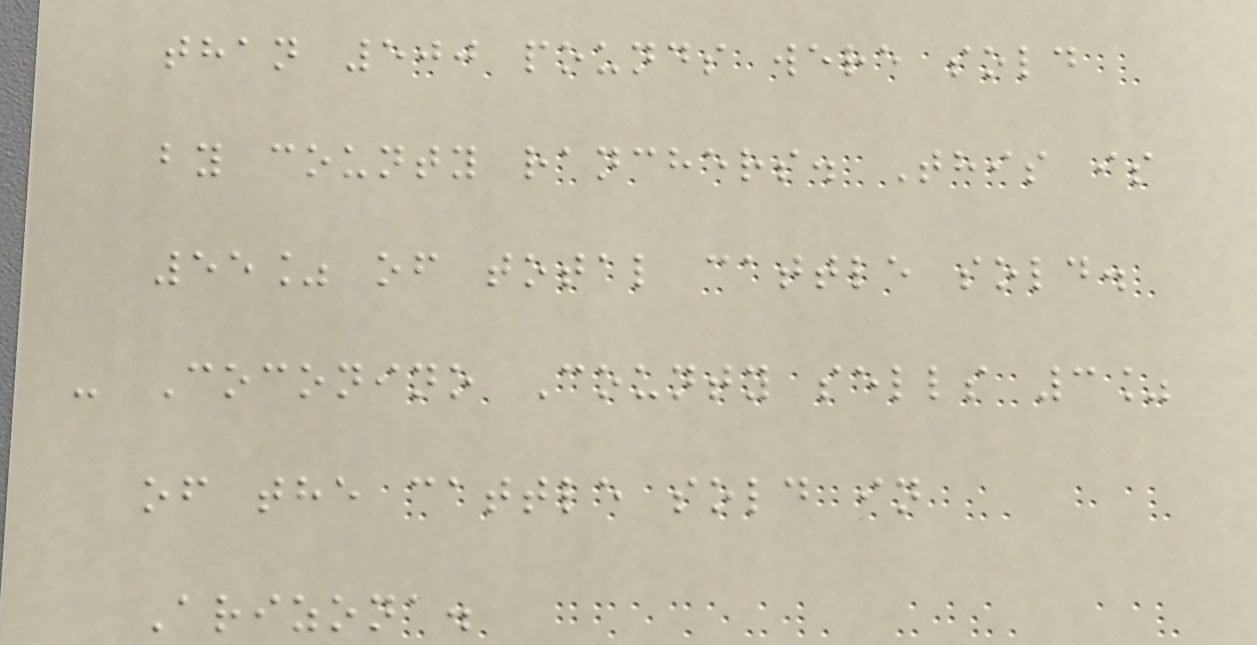than 500 pounds were sold
by county ranchers. This is
55% of total cattle sold.
- Coconino County sells 3%
of the cattle sold in
Arizona.
